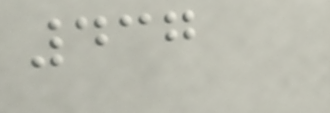437
